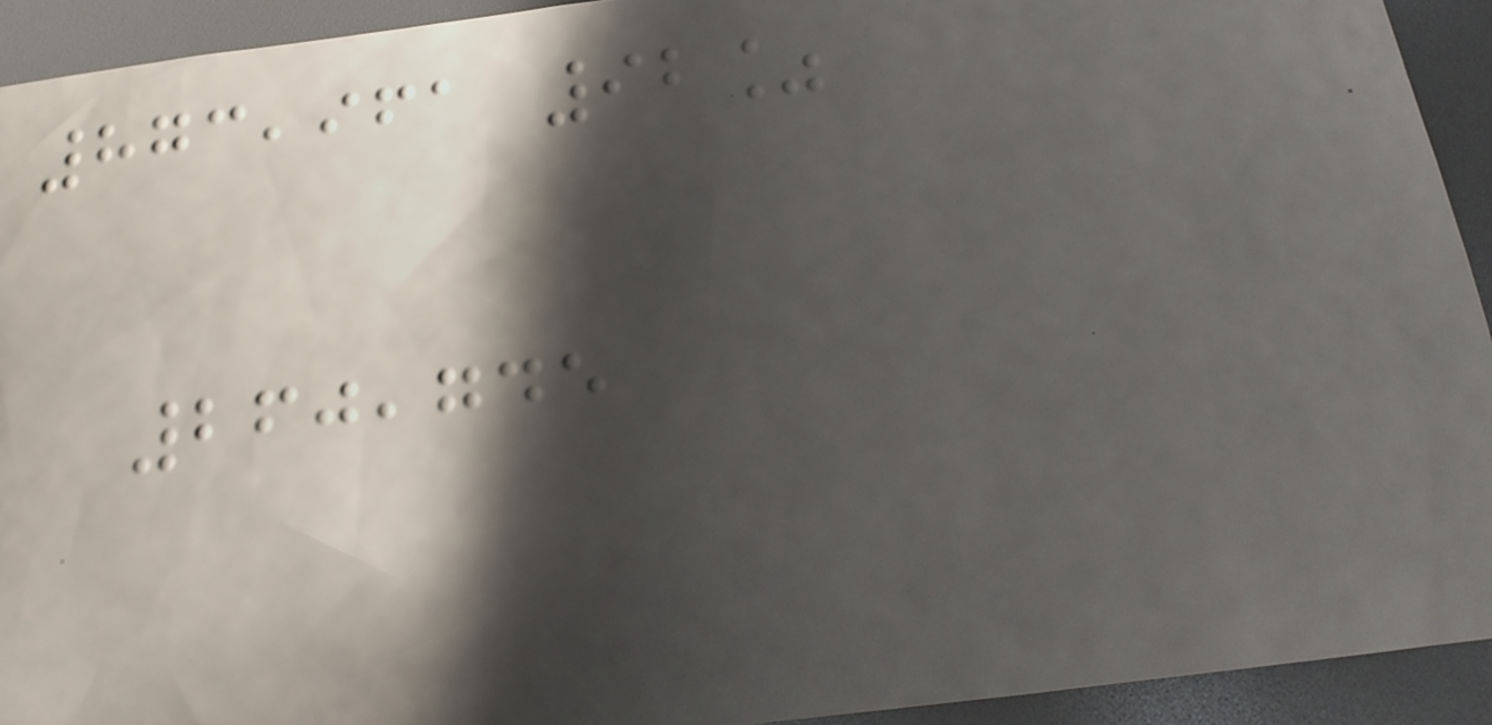873,961 92%
260,745
